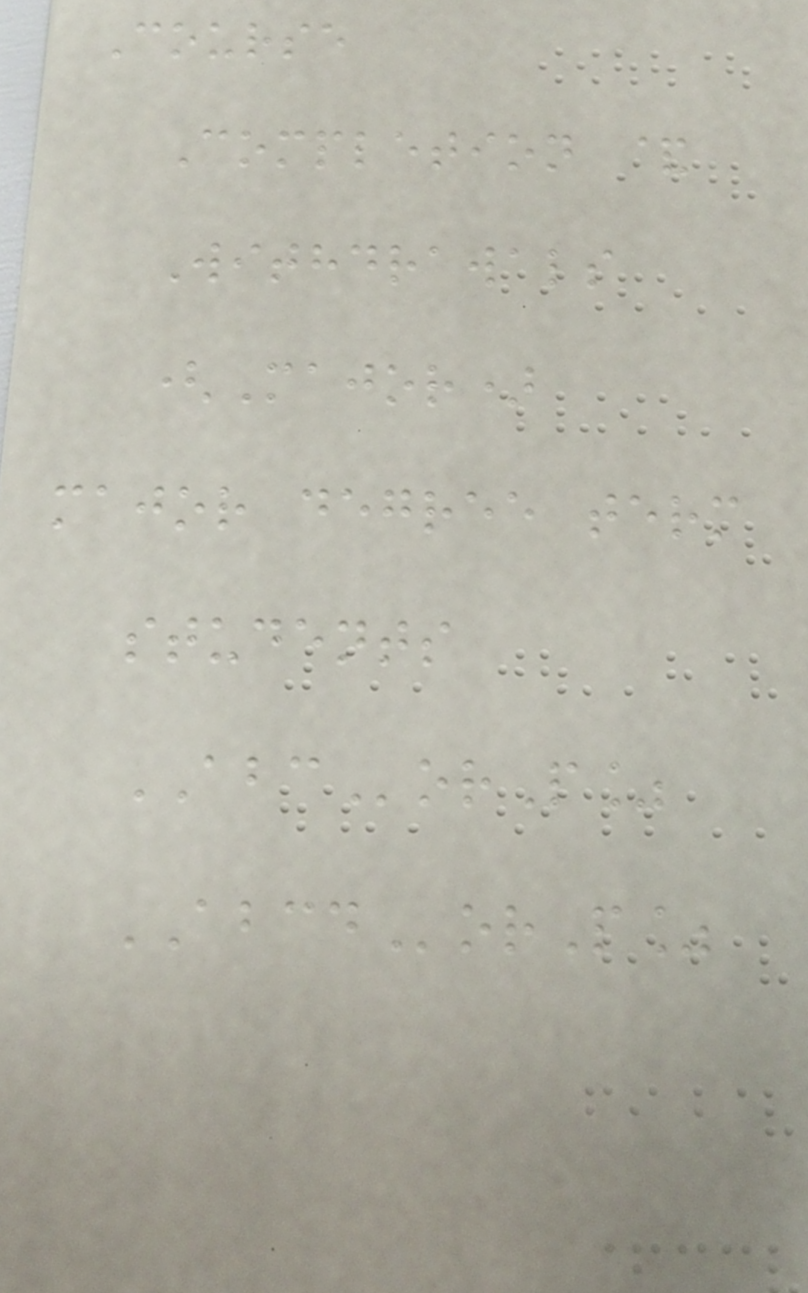Course
Completion &
Withdrawals
(Major)
major degree term
students
ABCorP%
ABCDorP%
